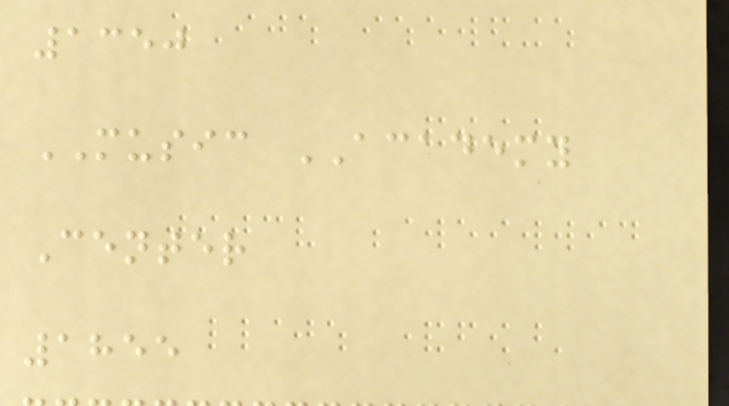1350
MUSIC ACADEMY
Center
1855
